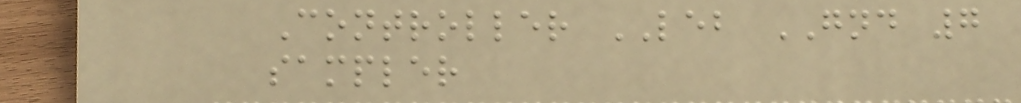Controller LEB GND 7
sampler
